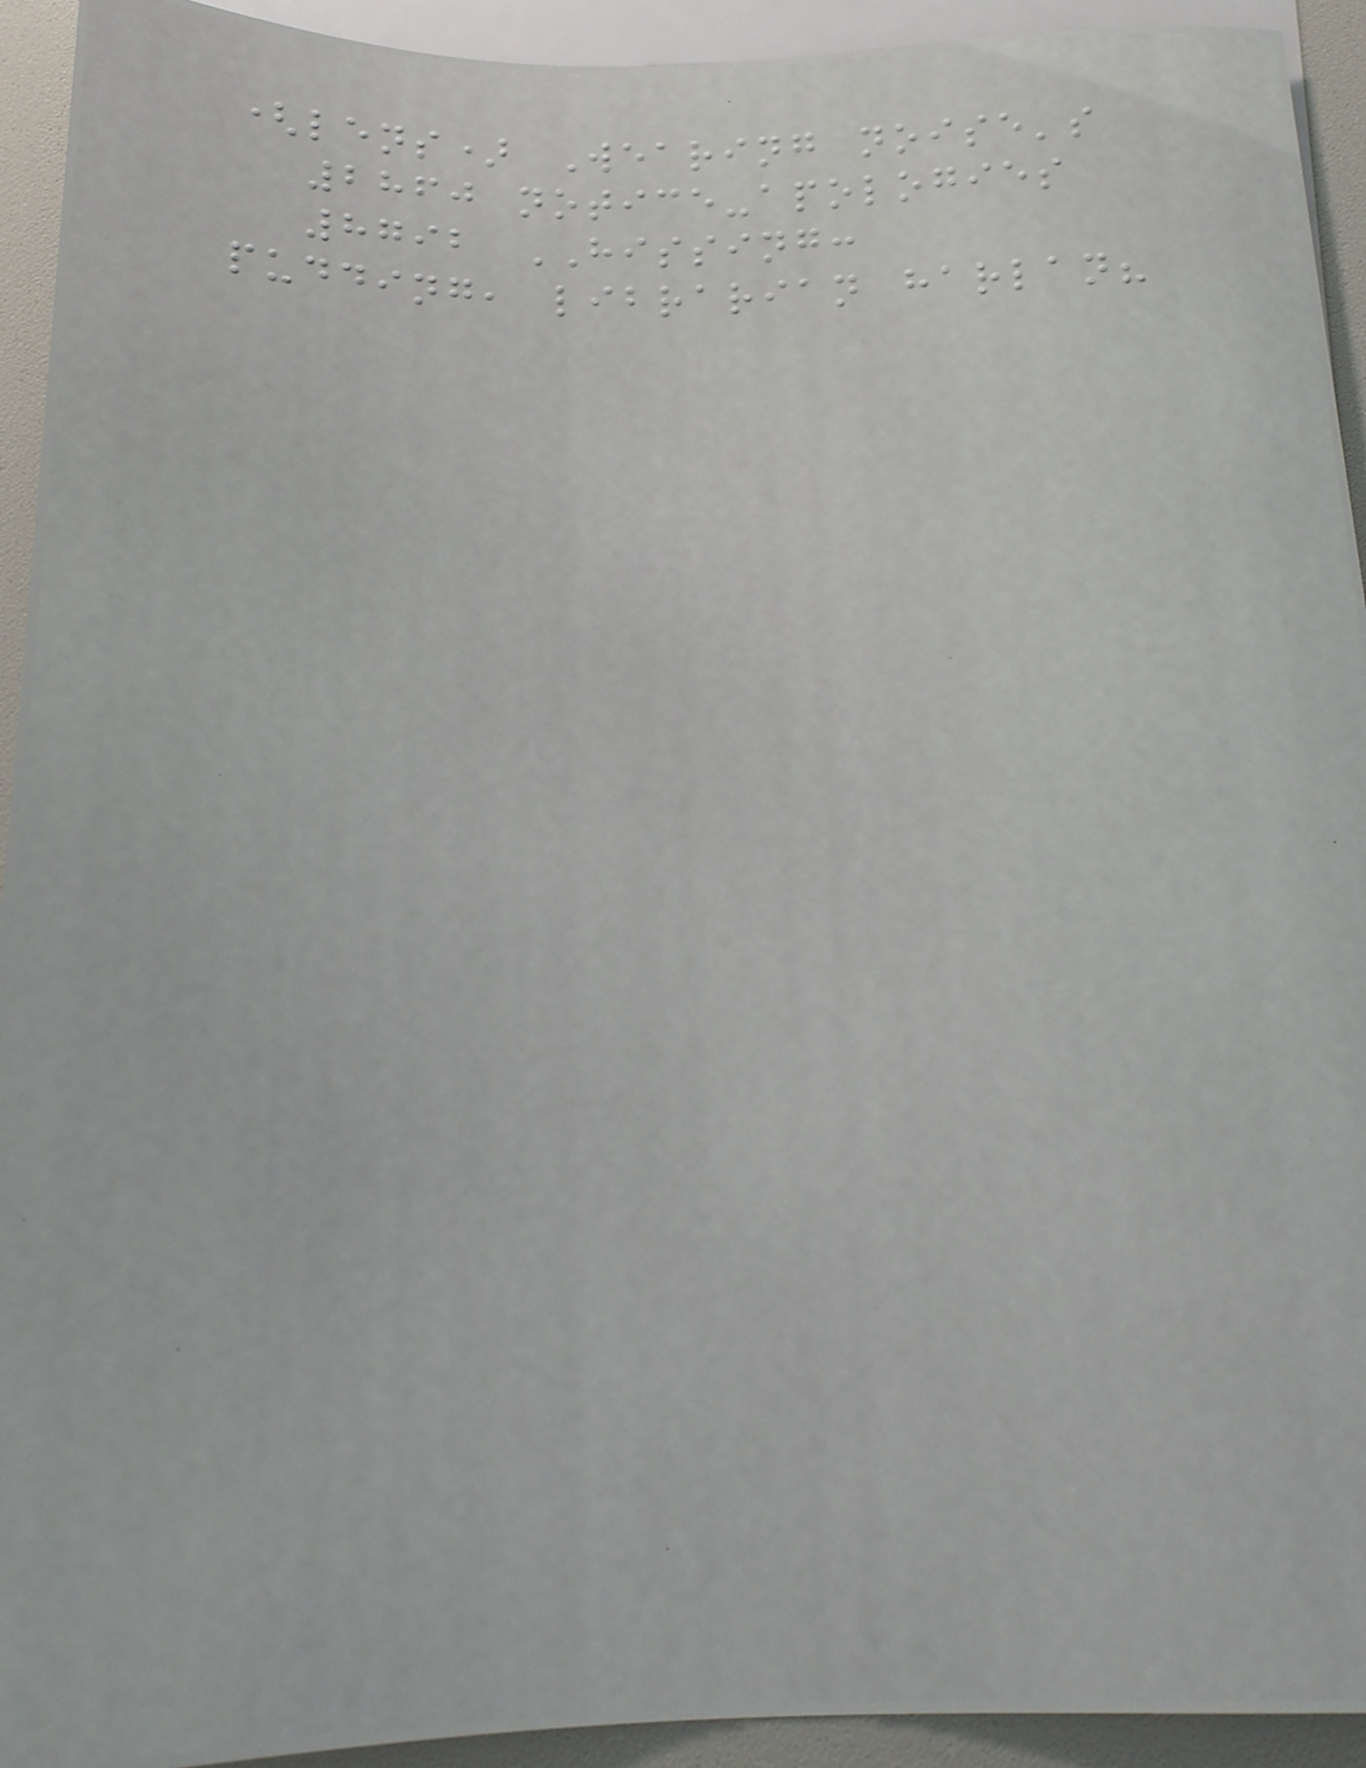(lens) Wearing noise's
2860 notice-apologies
8792 HISSING:
pudding, librarian harlan?
